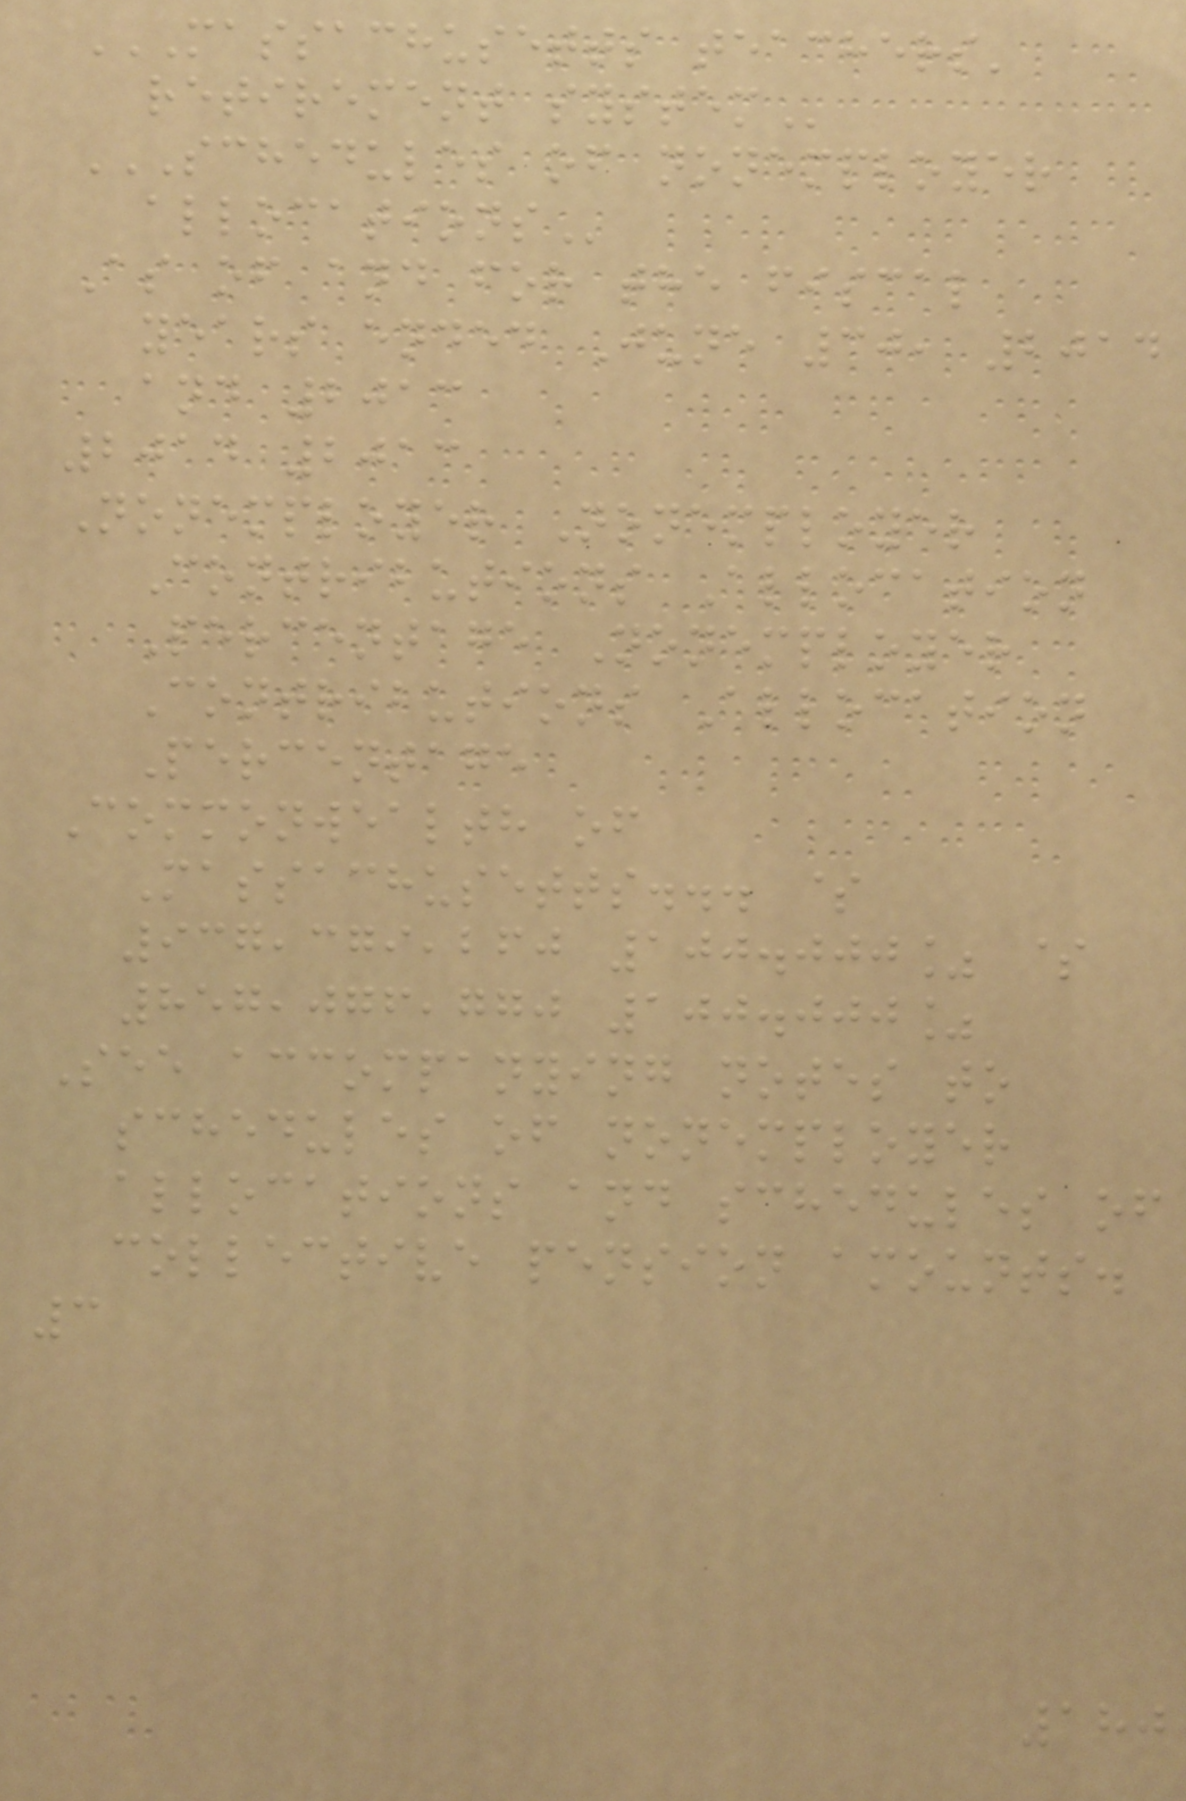MASSACHUSETTS TEACHERS'
RETIREMENT SYSTEM
SCHEDULES OF NONEMPLOYER
ALLOCATIONS
As of and for the fiscal
years ended June 30, 2014
and 2013
2014 2013
Nonemployer Nonemployer
Contributions Allocation
Percentage Nonemployer
Contributions Allocation
Percentage
Commonwealth of
Massachusetts... $
937,379,260 100.000% $
857,076,770 100.000%
See accompanying notes to
schedules of nonemployer
allocations and schedules of
collective pension amounts.
3
180
